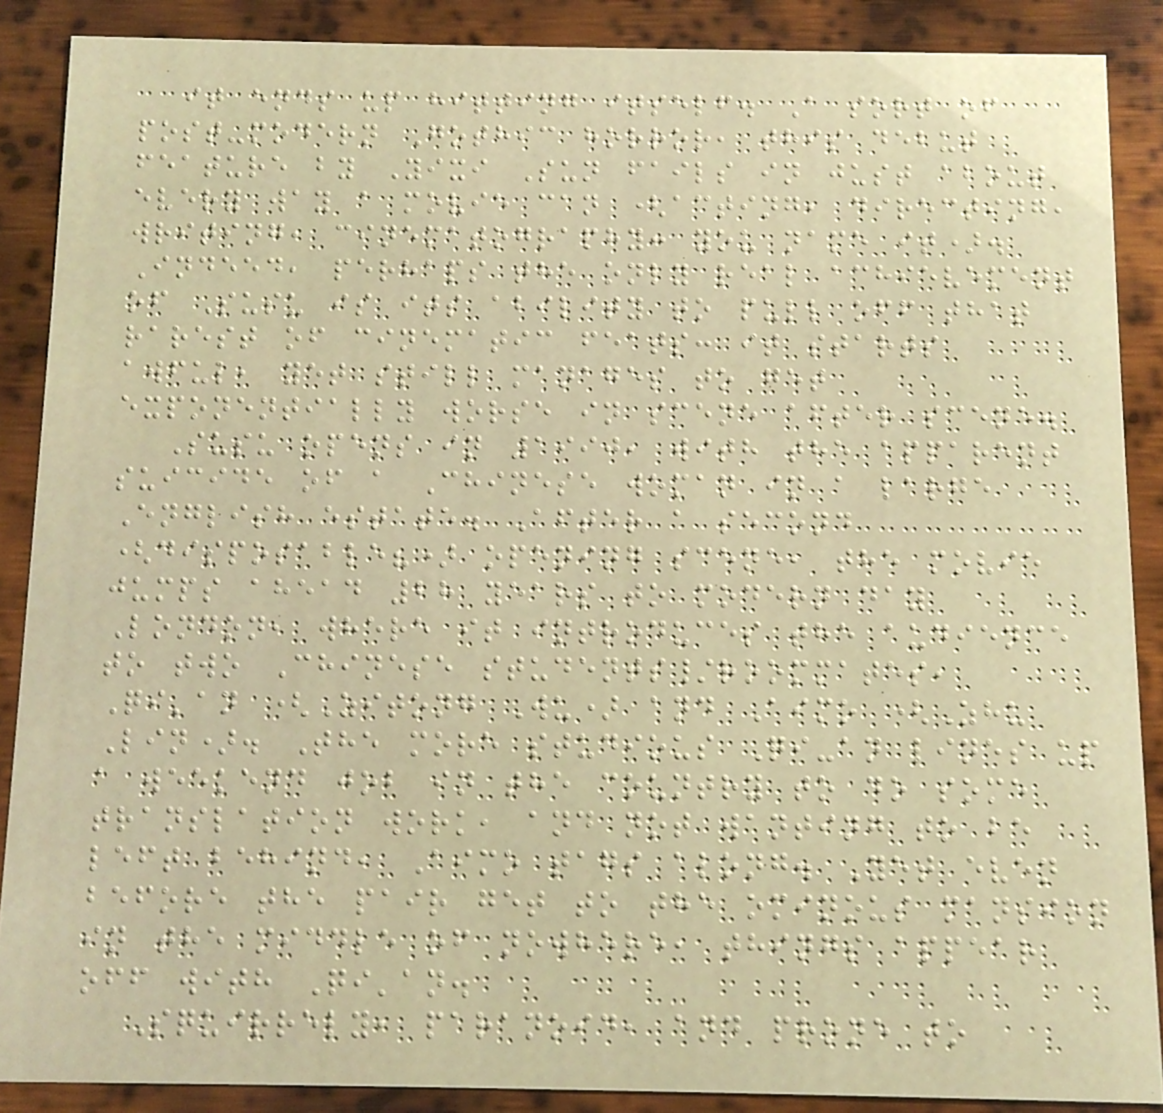it ends up hitting itself. A sort of
post-modern Gothic horror, this debut
feature by Yixi Sun fails in just about
every way a movie can (acting, directing,
writing, cinematography: you name it).
Indeed, perhaps the only real achievement
of Susu is its ability to pull off that
rarest of cinematic feats: it starts
awful, yet still manages to get
exponentially worse in scene after scene.
Susu opens in 1990, with the apparent
suicide of a Chinese woman in a large
English estate. After a second
(disposable?) opening scene, the movie
jumps ahead 28 years to modern day
London, where it introduces the audience
to two Chinese students/roommates,
Qi'an (Zitong Wu) and Aimo (Zhu
Lin). The more studious Qi-an lines up
a weekend job in the country to do some
translation work, and not wanting to be
left behind, Aimo tags along. Yet even
before the pair get to the ominous mansion
in the middle of nowhere, things appear
off with Qi'an.
Squirrely, paranoid, and prone to
